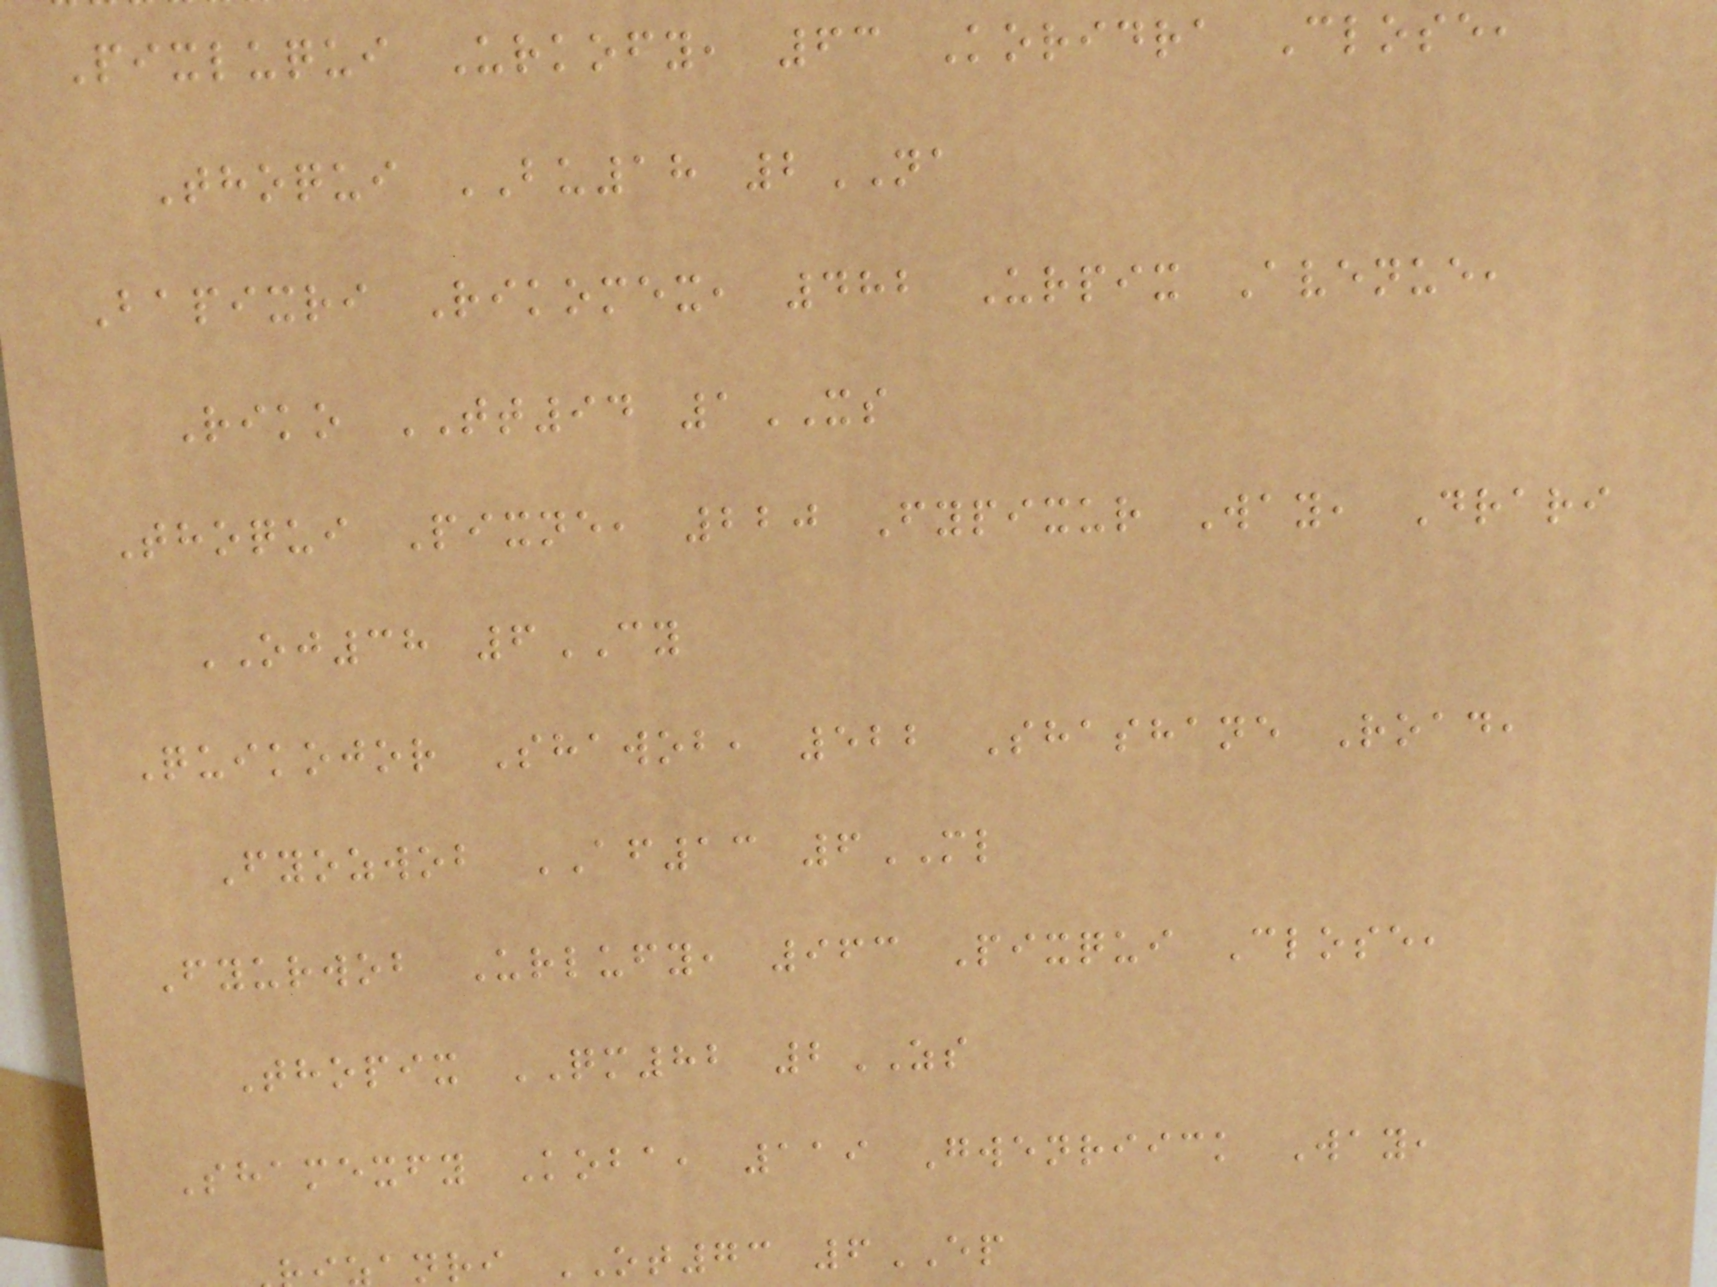Pixluqui Urkofy, 63 Koridra Close,
Thoqui BU18 2NA
Bapixri Rikomex, 482 Urpix Avenue,
Riko TT94 1XS
Thoqui Pixne, 220 Fypixur Way, Drari
OJ38 6CY
Quikojor Shawob, 522 Shashane Road,
Fyozwob AF13 6ML
Fyurwob Urlufy, 963 Pixqui Close,
Thopix QM82 2ZS
Shamexfy Koba, 119 Gwenriick Way,
anri OT73 6EP
